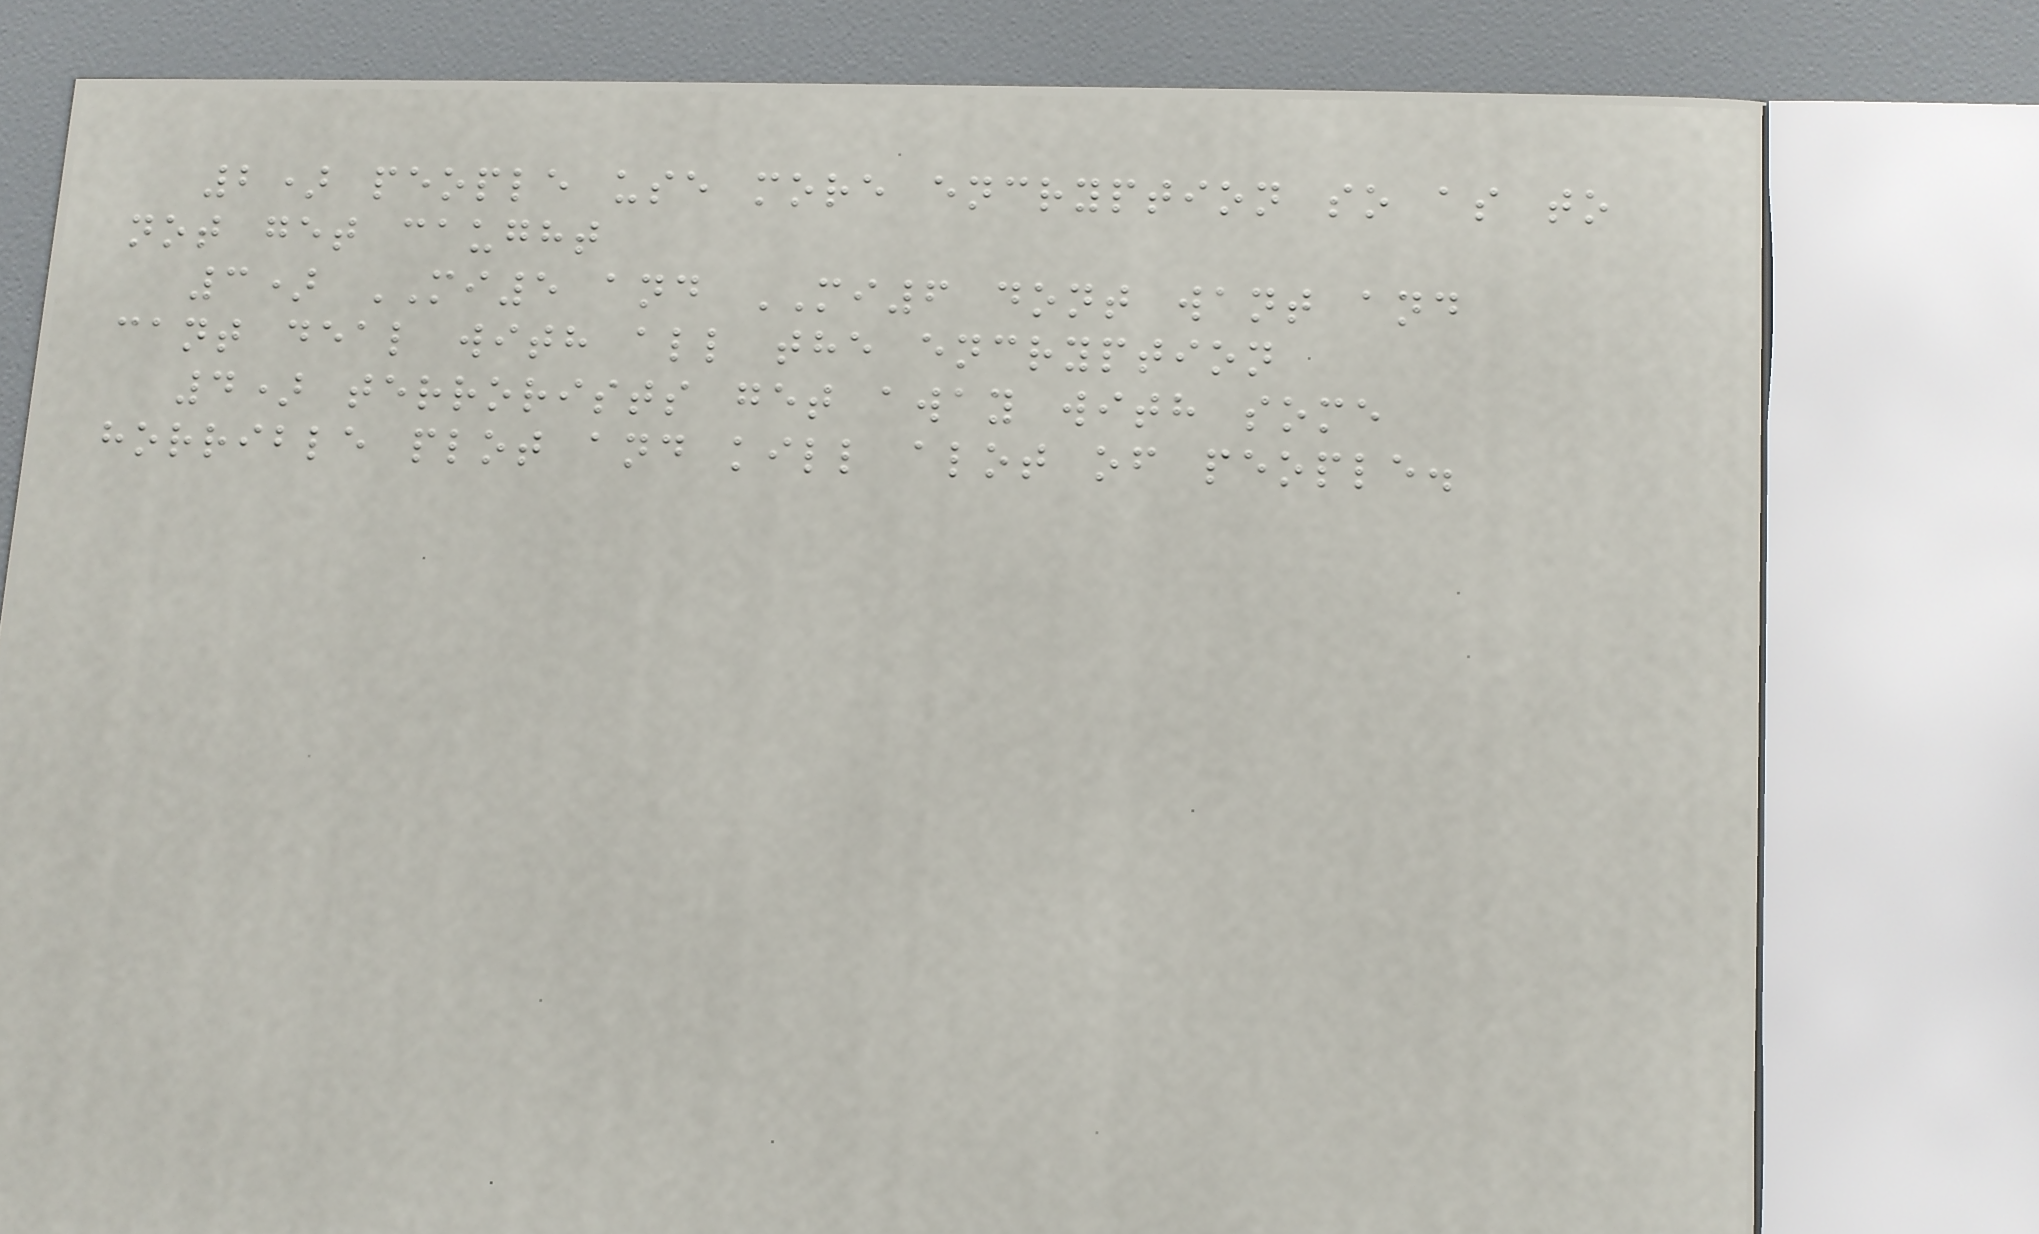2) people use more encryption so as to
not get caught
3) MI5 and MI6 dont want and
cant deal with all the encryption
4) terrorists get away with some
horrible plot and kill alot of people.
